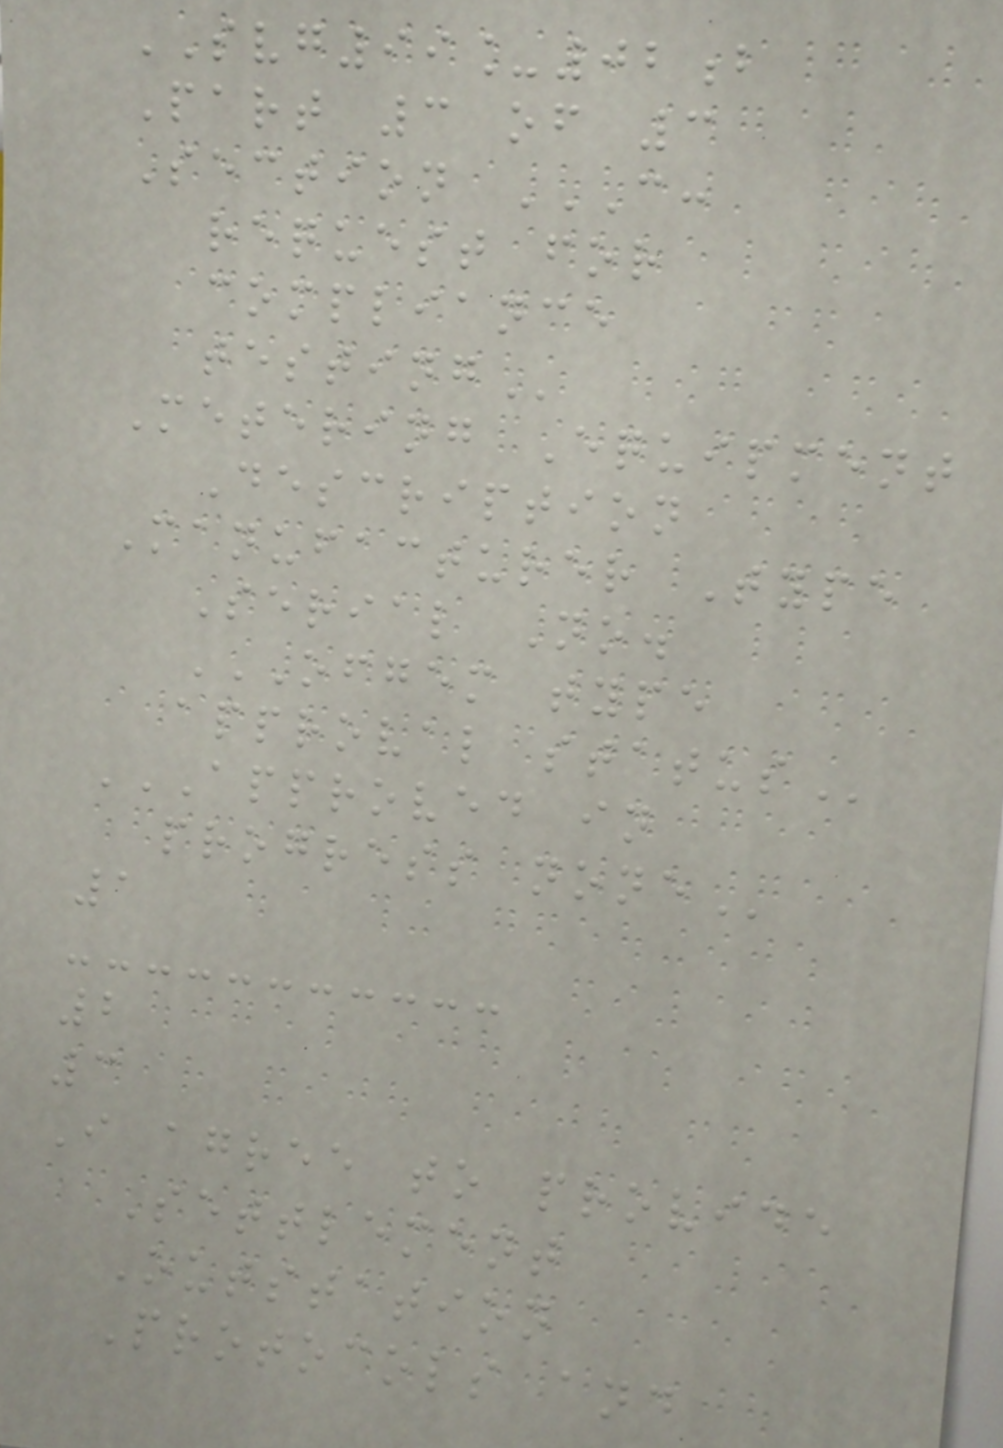SVG99_02b
Part 3 of 3
Section C:
REQUEST FOR
COMPLIANCE
TESTING
Metering Equipment
Description
Manufacturer Type
Serial No.
OFGEM TYPE
APPROVAL STATUS
APPROVED IN
PROGRESS NONE
1
2
3
I agree to provide
Settlement
Outstation
Protocols and
